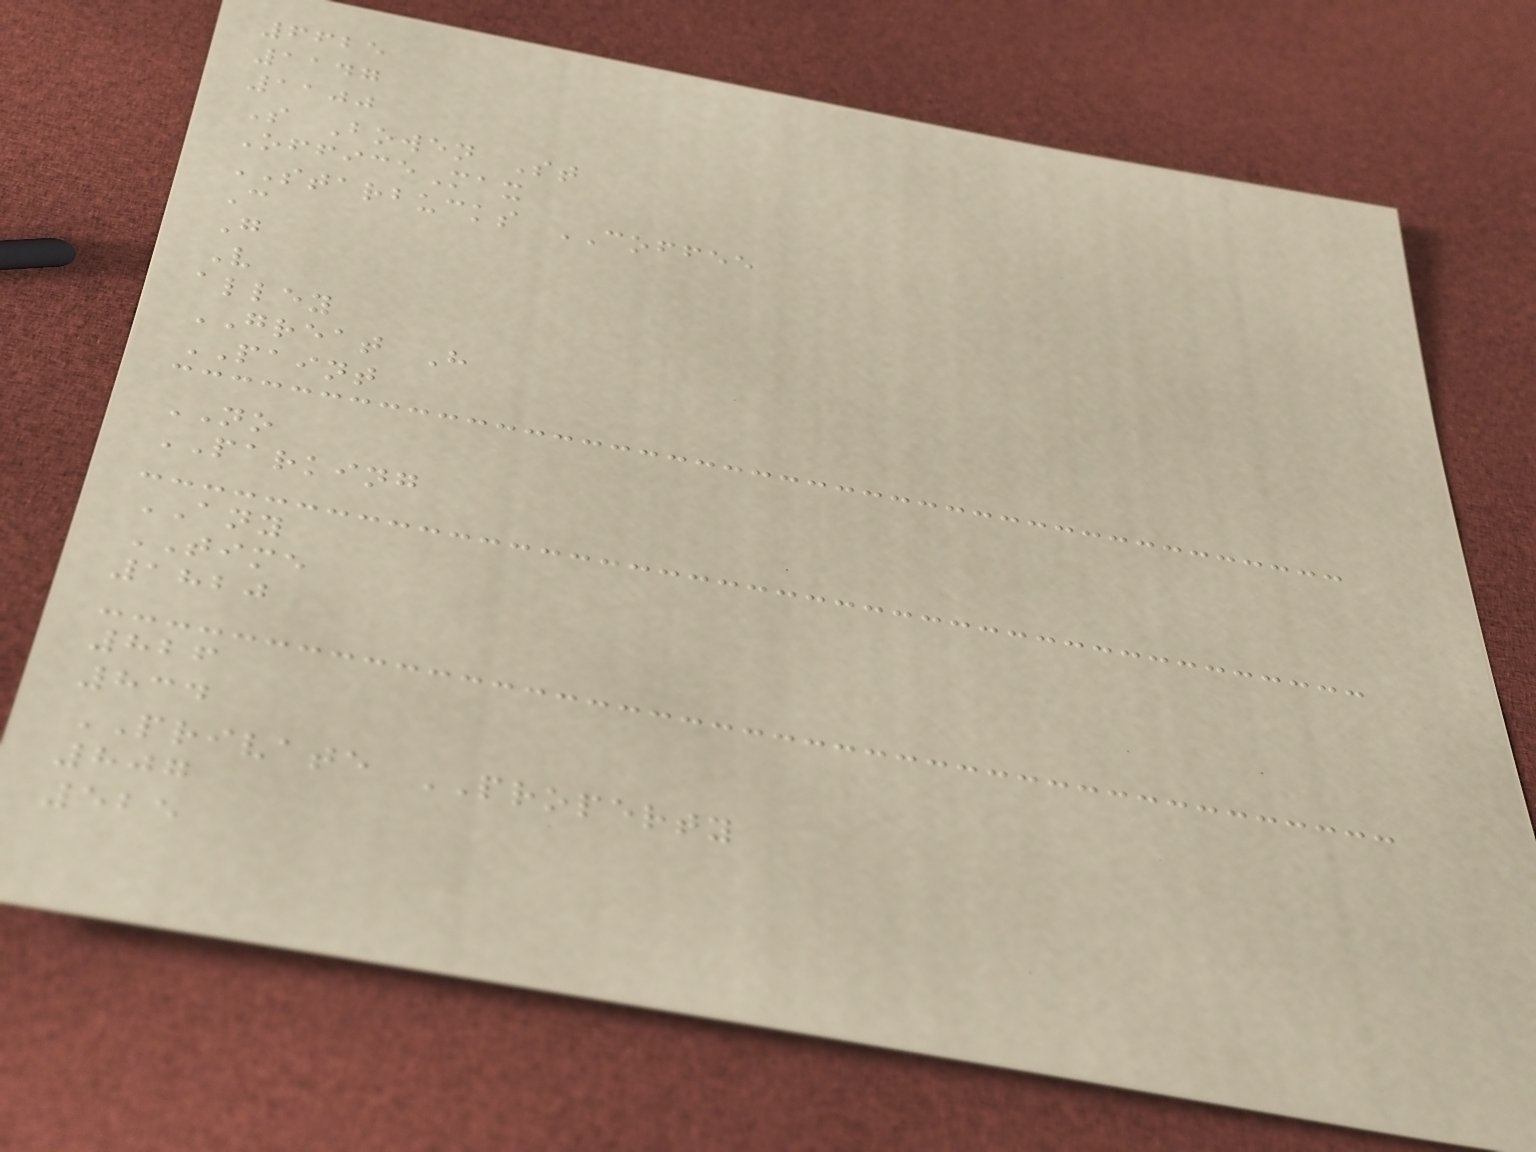6625
1147
1100
S Bowen St
OfficeMax
STARBUCKS COFFEE
C
G
V
alley
GREAT H
PAINT
NO
PARKING
ANY
TIME
1820
826
834
PRIVATE PROPERTY
807
525
